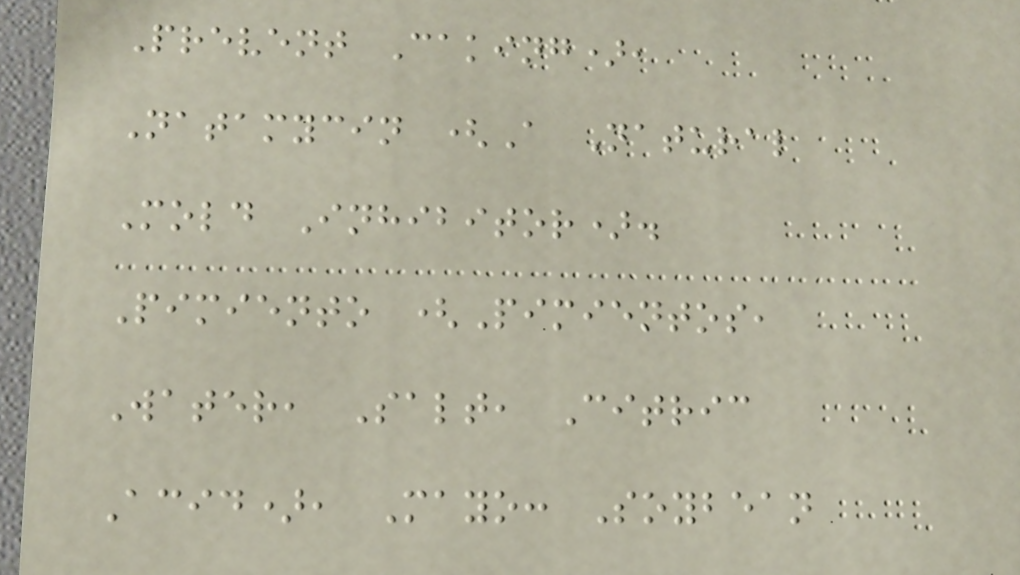Prevent Caking),
Natamycin (A Natural
Mold Inhibitor).
Pimiento (Pimientos,
Water, Salt, Citric
Acid), Mayo: Soybean
